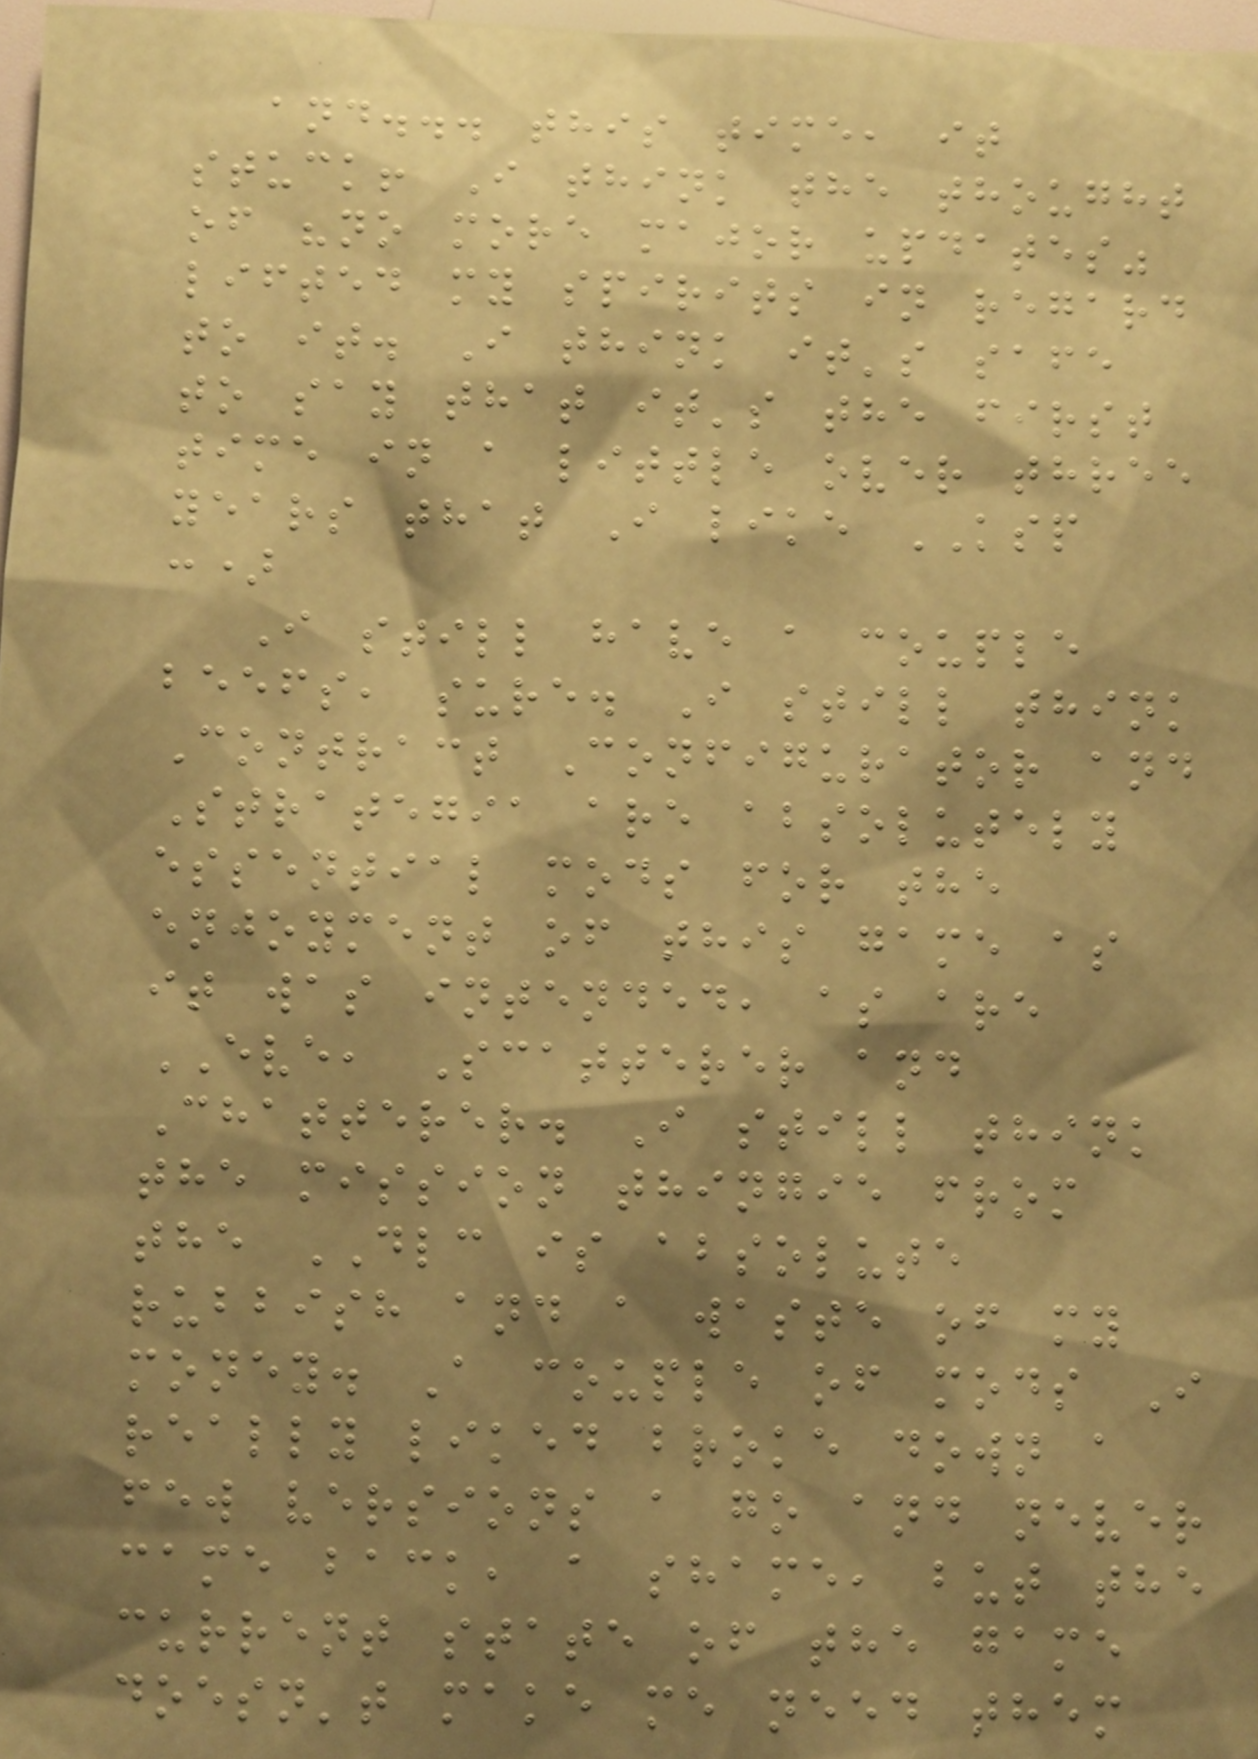and... this time, it
stuck! I think the thought
of "no more major updates"
lifted my spirits in regard
to it. I think it's safe
to say that it's the first
time in a little over three
years that I like KSP
:)
I still have a couple
beefs, sure. I still think
Contract Configurator and
Strategia are absolutely
essential mods for the
enjoyment of this game as
it was intended, as are
EVE, Scatterer and
Chatterer. I still think
the mission thingie from
the DLC is absolute
rubbish and a waste of my
money. A couple of mods I
really liked broke down a
few versions a go and never
came back, a shame, but the
current state of the game
doesn't make me need them
